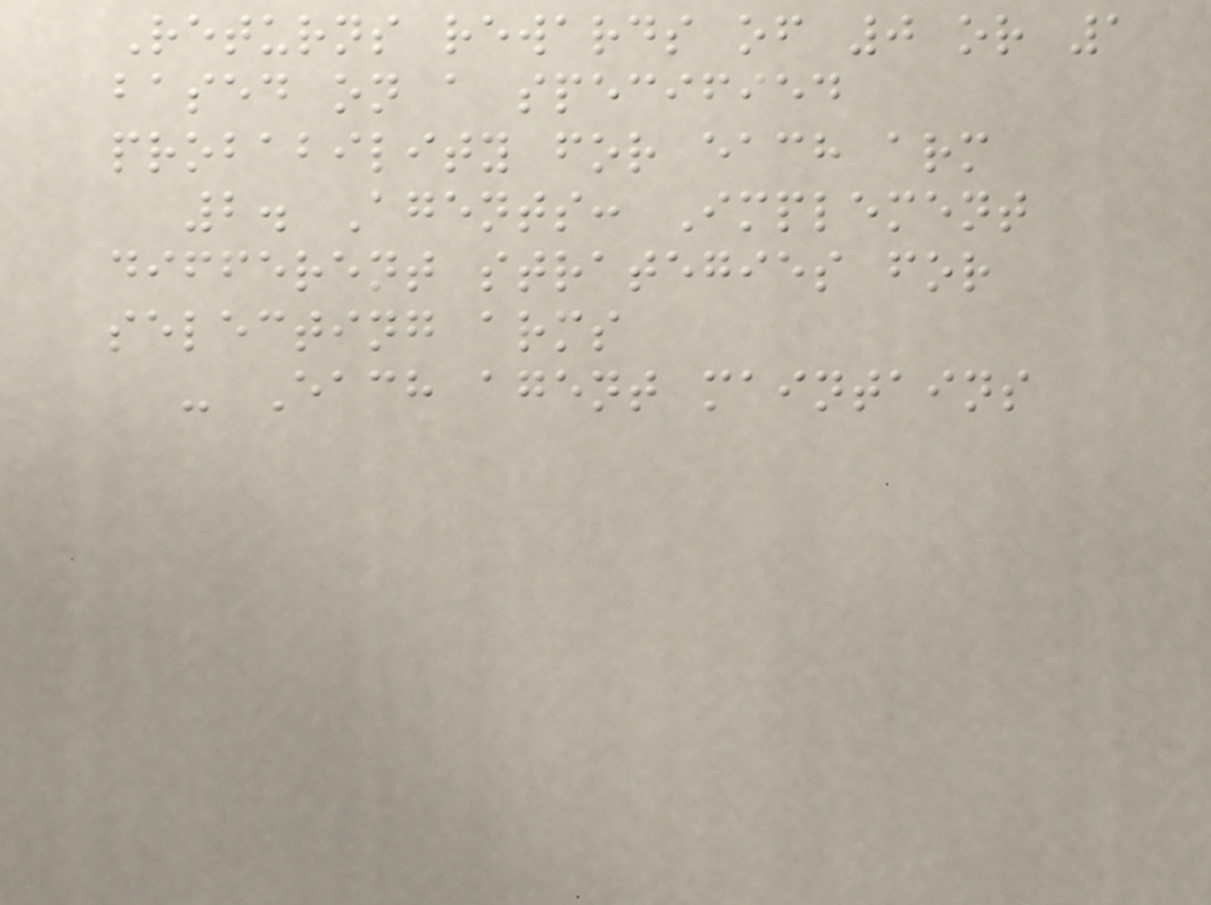Returns rewards of 0 or 1
based on a specified
probability for each arm
2. Agents: Implement
different strategies for
selecting arms
- Each agent maintains
